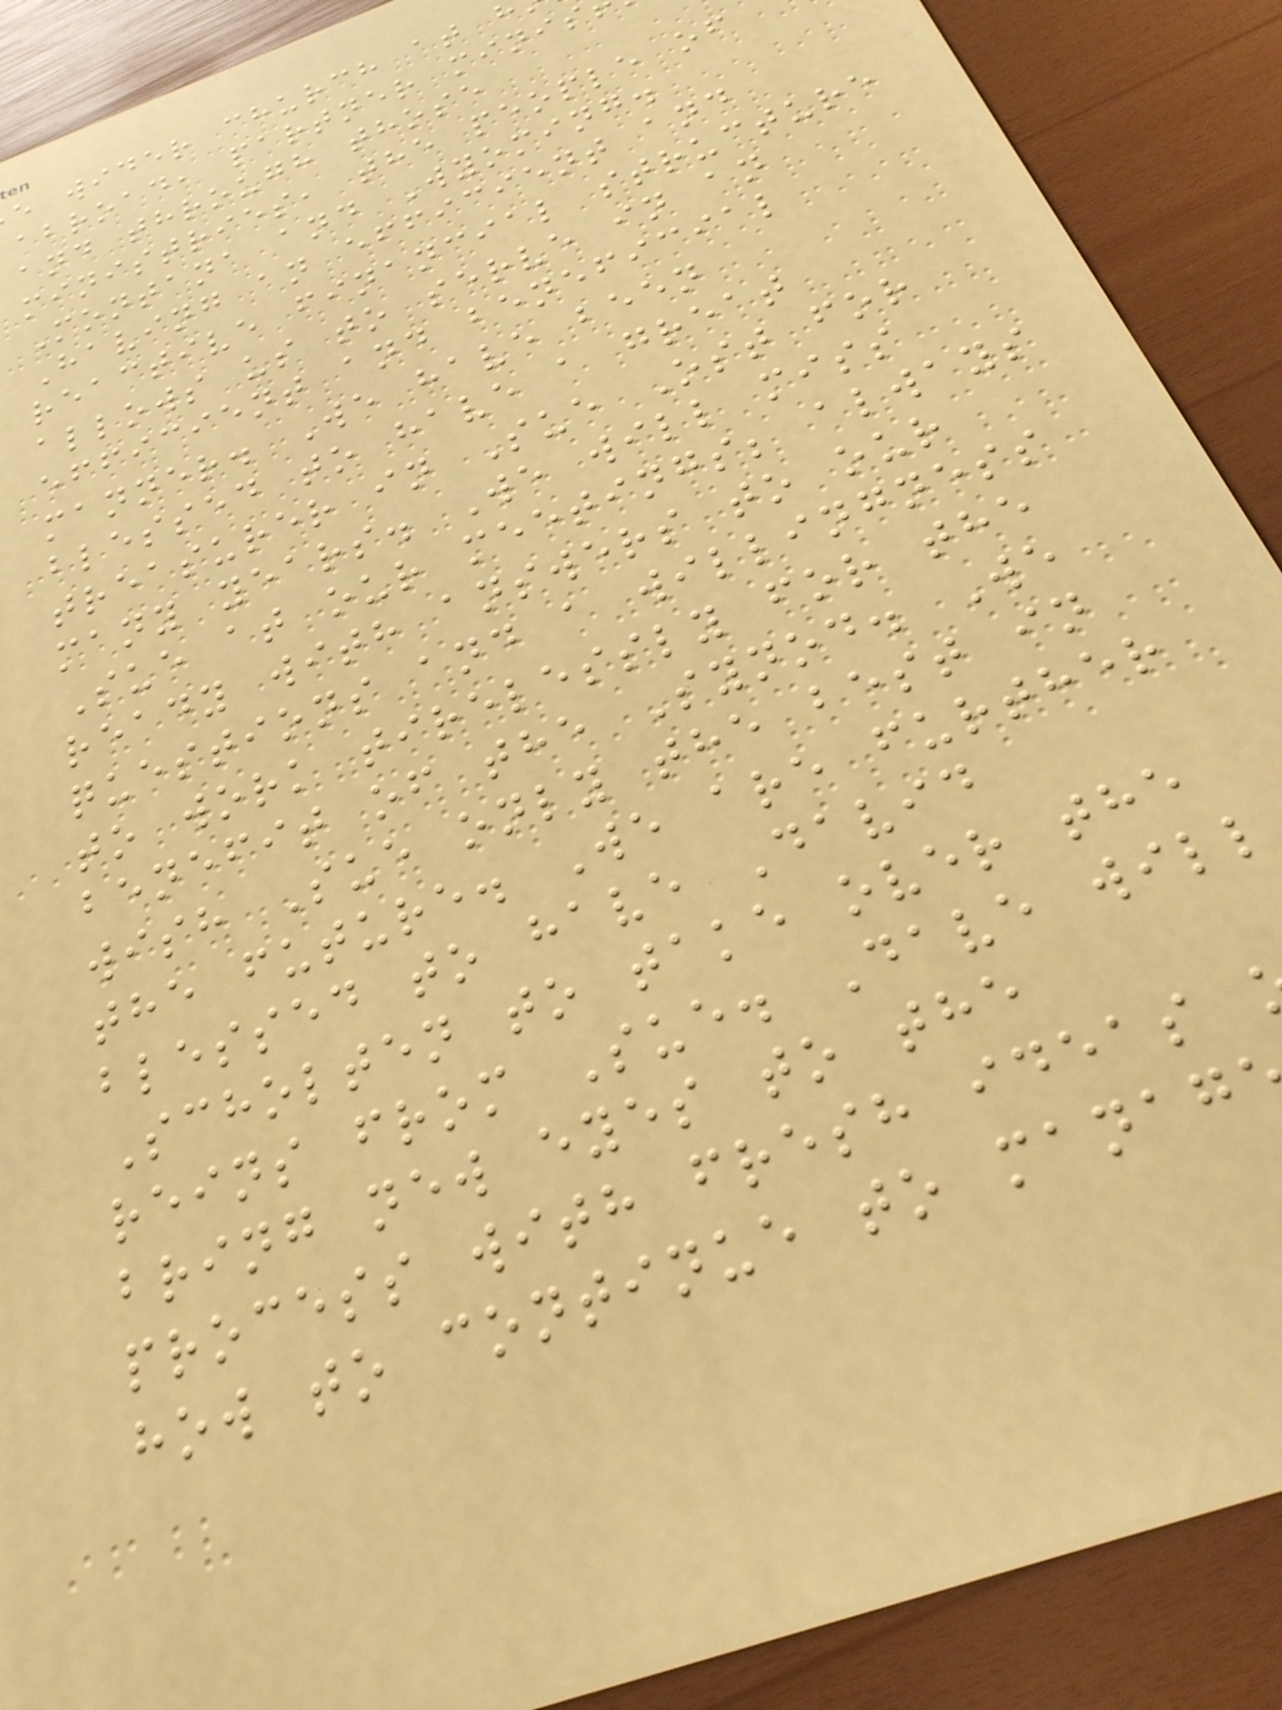e wider church at
abroad, partner minis
and through those
ministries, the people of
Montana and Wyoming.
Having an efficient and
reactive financial structure
allows us to serve in an
efficient and beneficial
manner. We have been
blessed to have a great
treasurer in Sue Ost for
many years. We will miss
Sue at our meetings; always
ready with answers to our
questions and a willingness
to work tirelessly for the
benefit of the Synod. We
wish Sue only the best in
the future. We are further
blessed to have David
Scholten to take over the
reins from Sue. Dave will
bring new eyes to the
process with fresh ideas
how to continue to manag
